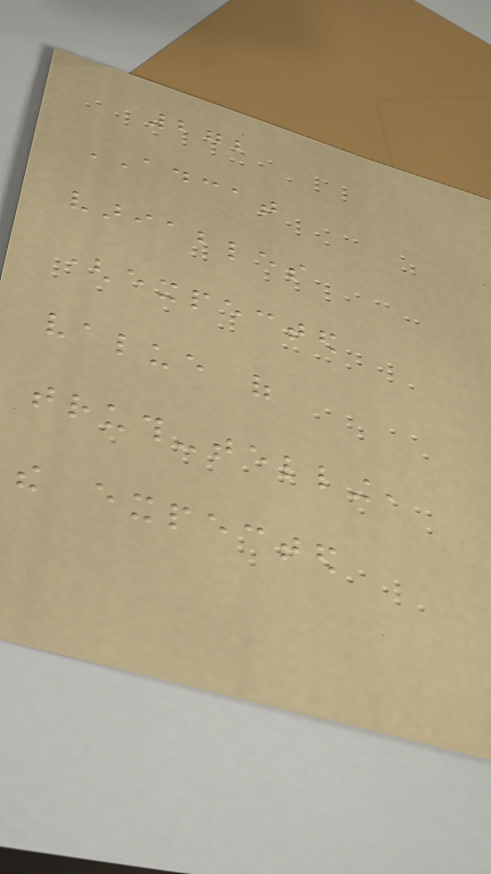272
ADCAT
variables
(expected
value of
truth-telling,
the expected
